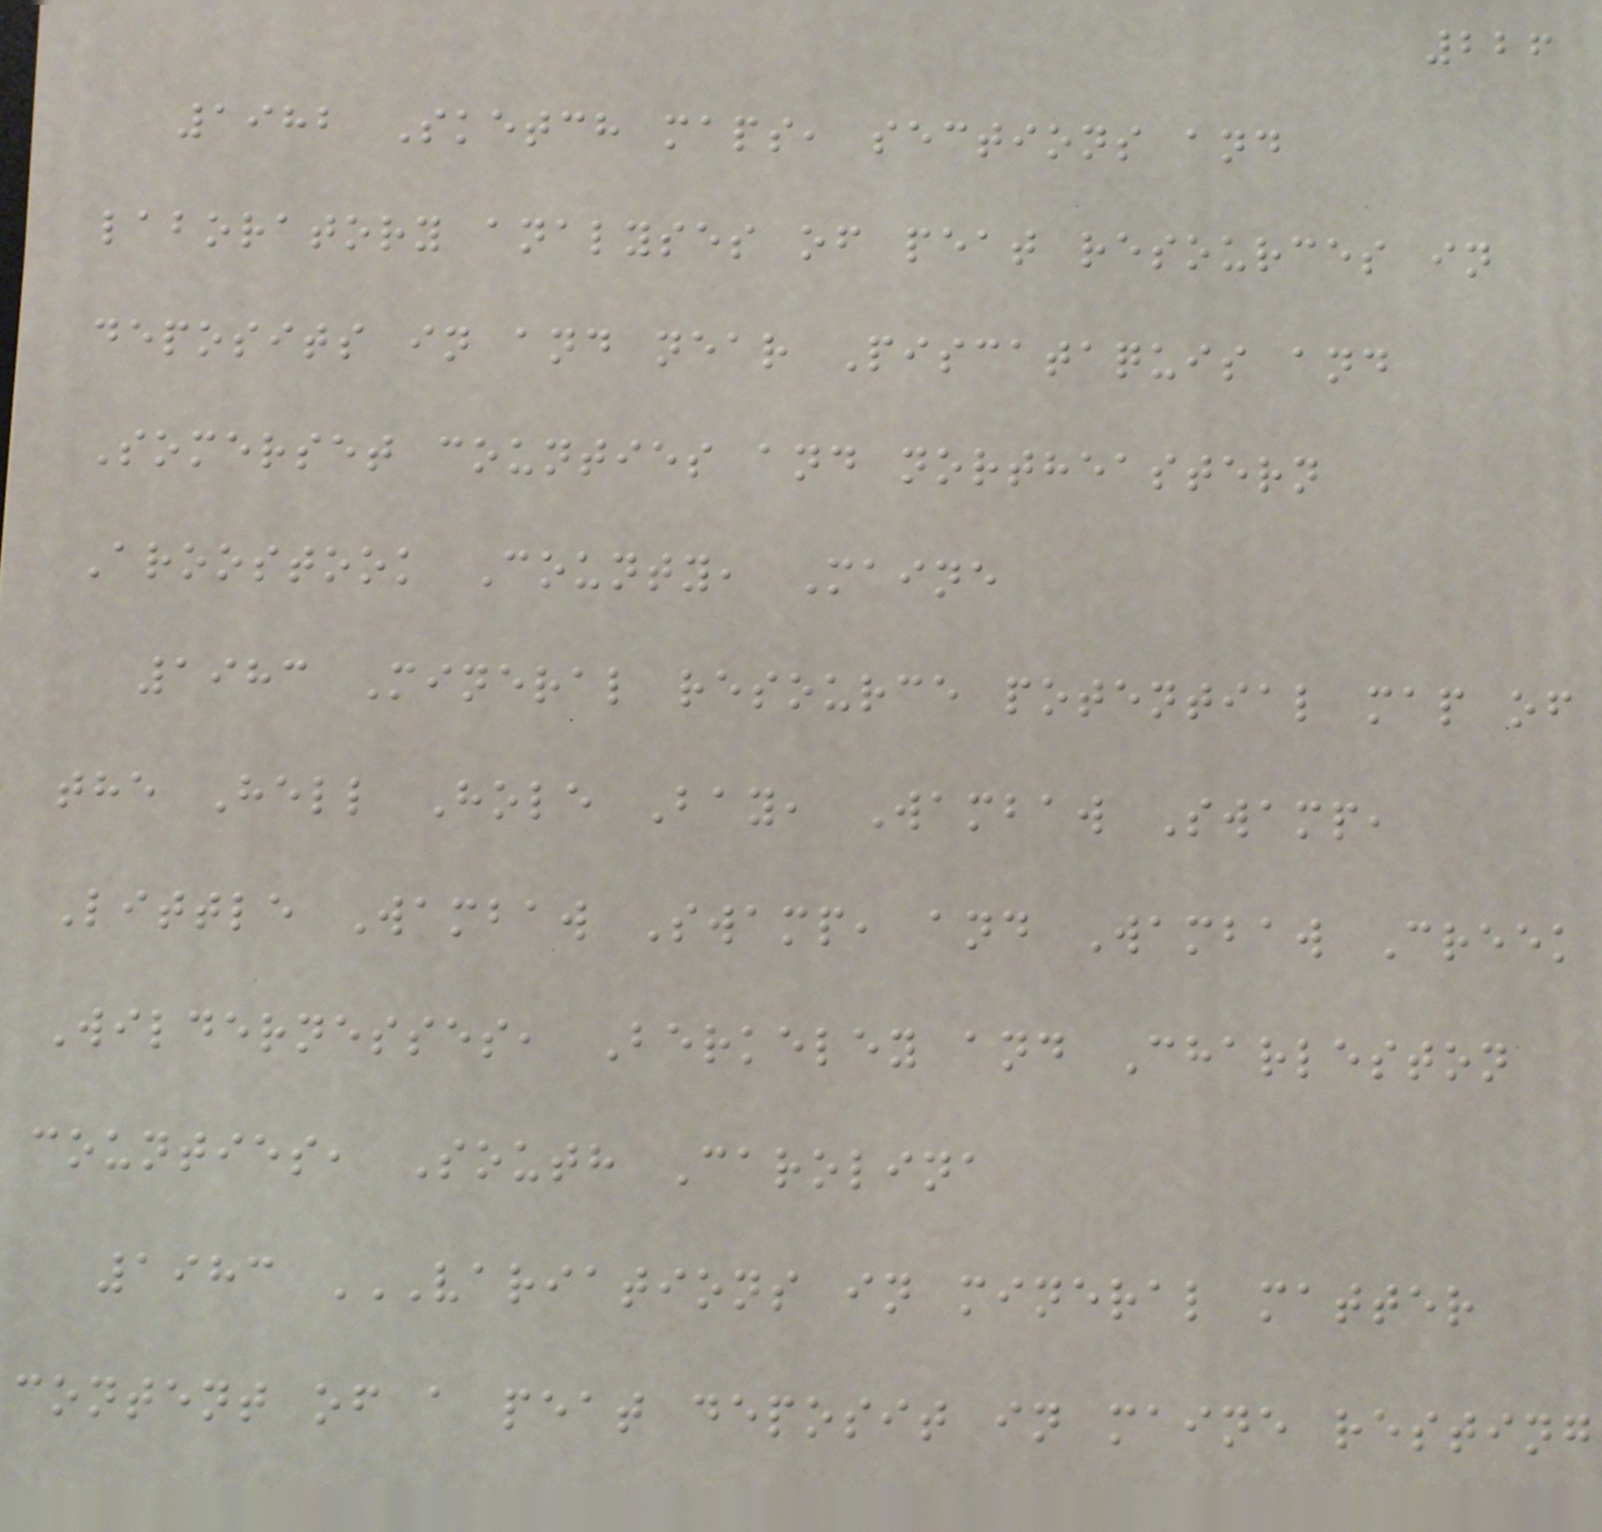226
1982 Sketch maps, sections and
laboratory analyses of peat resources in
deposits in and near Piscataquis and
Somerset counties and northeastern
Aroostook County, Maine
1983 Mineral resource potential map of
the Hell Hole Bay, Wambaw Swamp,
Little Wambaw Swamp, and Wambaw Creek
Wildernesses, Berkeley and Charleston
counties, South Carolina
1983 VARIATIONS IN MINERAL MATTER
CONTENT OF A PEAT DEPOSIT IN MAINE RESTING
